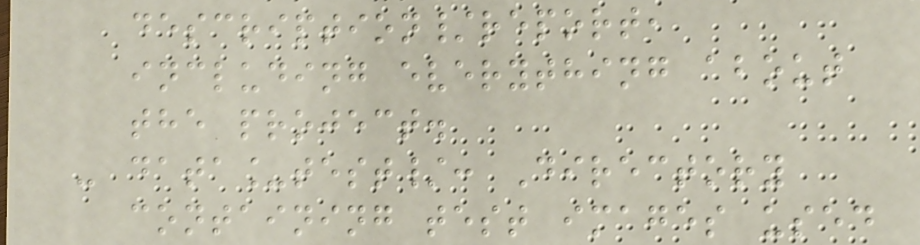description/report,
including everything about
the project.
- data_test/: Directory
containing test images used
